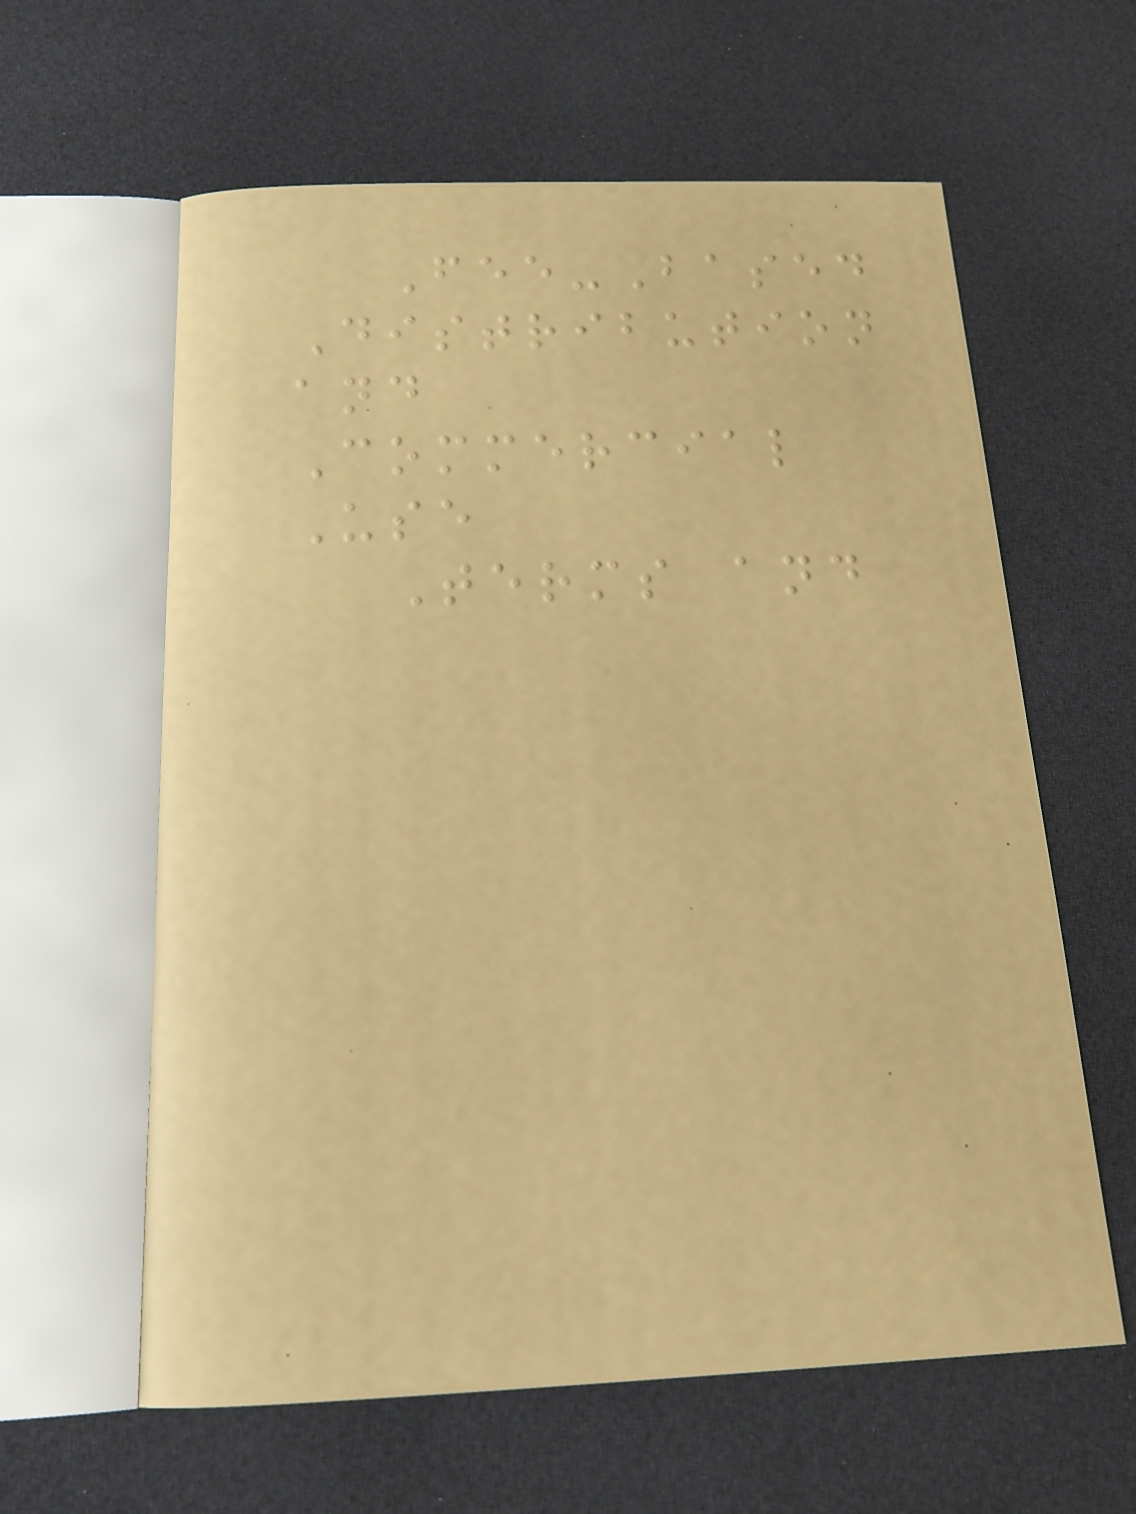Fee-Based
Distribution
and
Commercial
Use
Terms and
